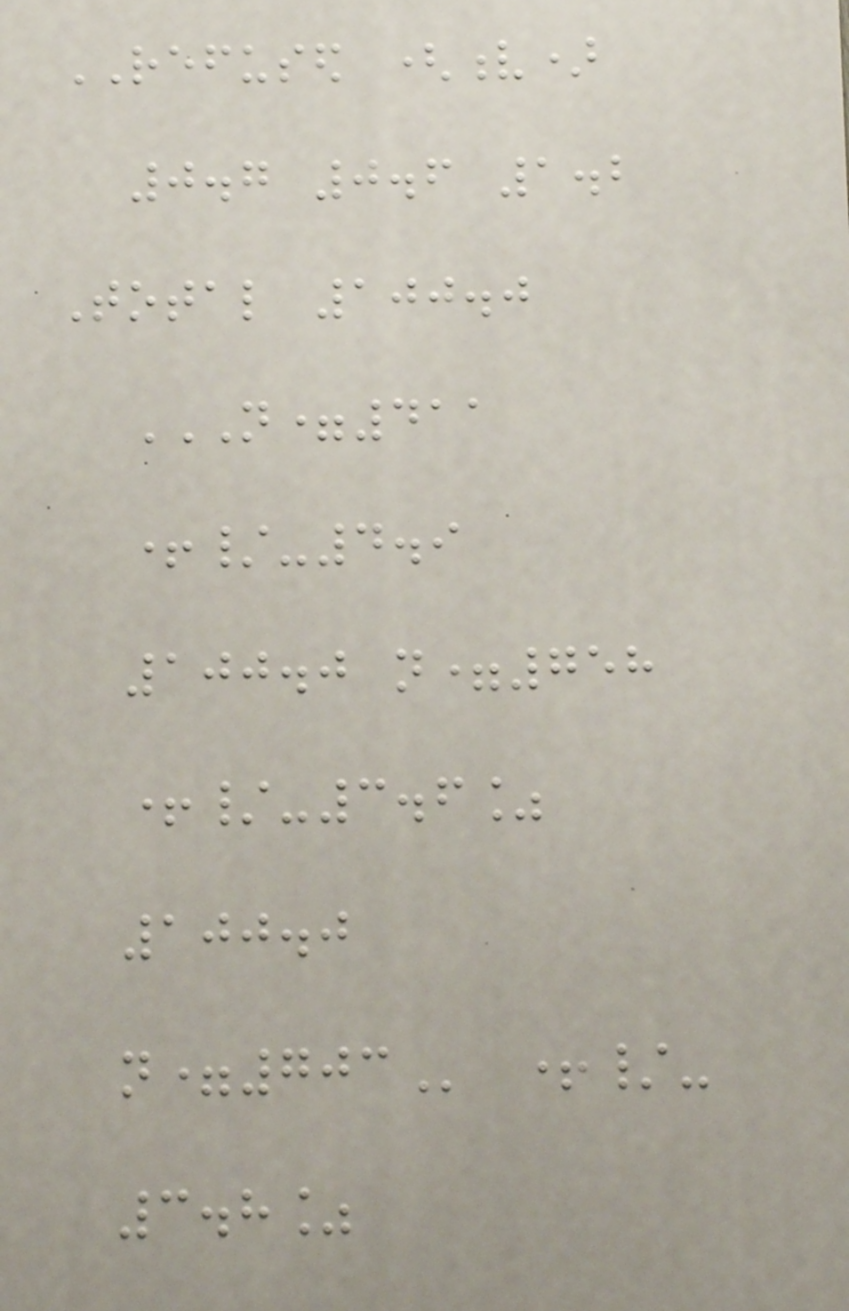REFUSED (v)
0.7 0.6 1.2
Total 100.0
N=411
+/-4.9
100.0 N=758
+/-3.6%
100.0
N=703 +/-
3.8%
